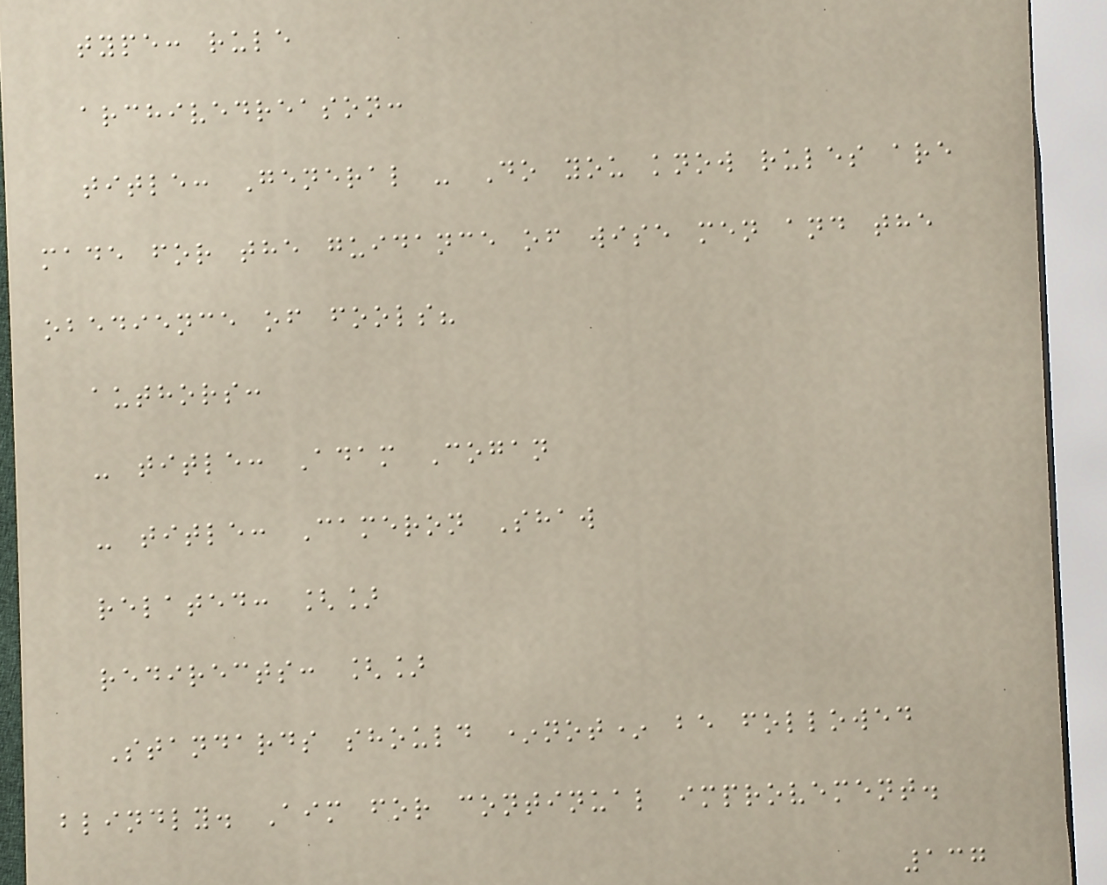type: rule
archivedreason:
title: General - Do you know rules are
made for the guidance of wise men and the
obedience of fools?
authors:
- title: Adam Cogan
- title: Cameron Shaw
related: []
redirects: []
Standards should *not* be followed
blindly. Aim for continual improvement.
137
